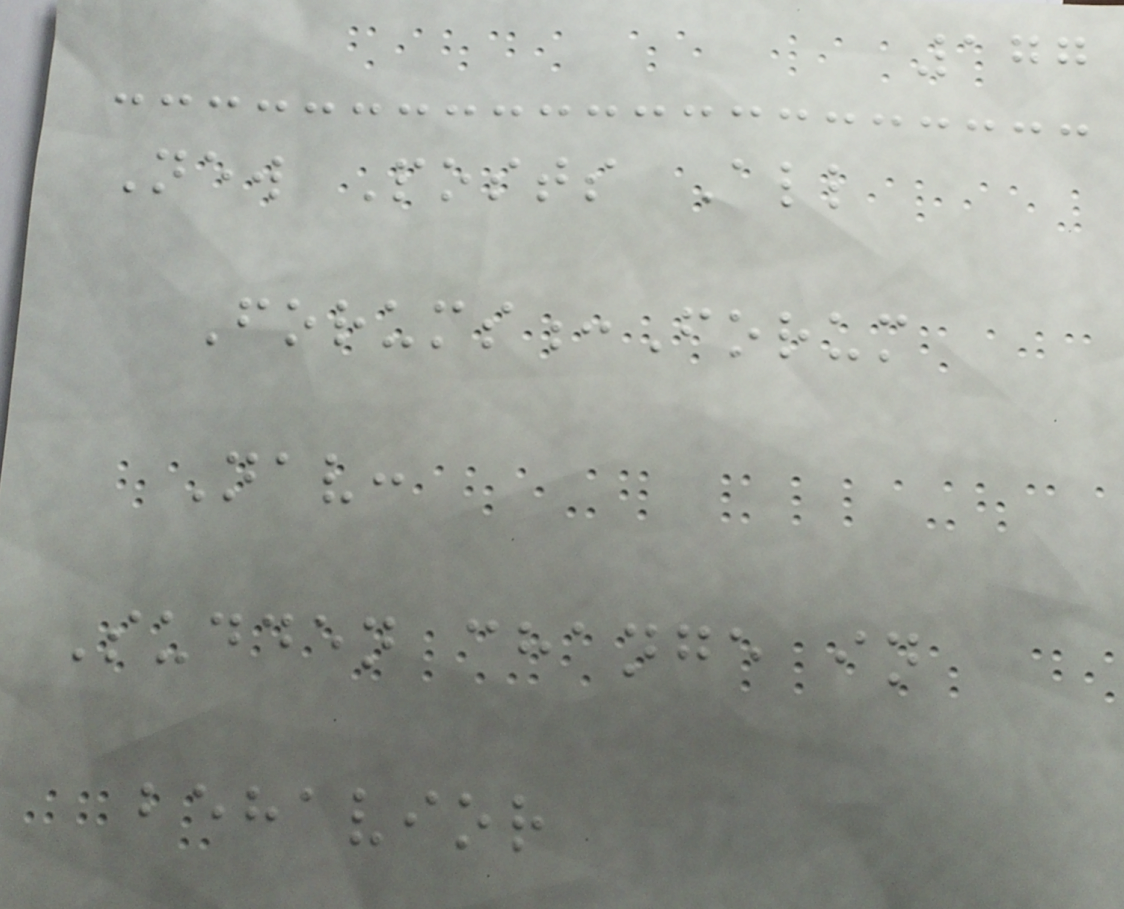177
New Posts All
Forums:Forum
Nav:
Sudden change in
behavior
